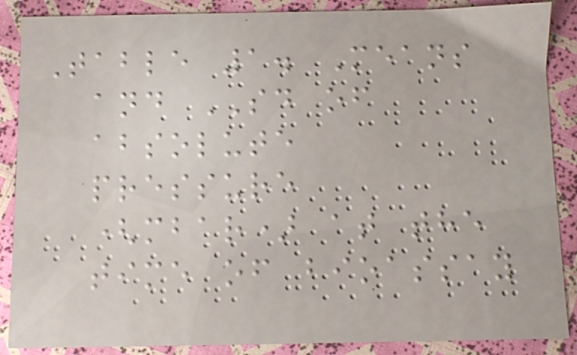Table 1. Means
and SD of
absolute
pressure
(mbar) at the
time of bioassay
